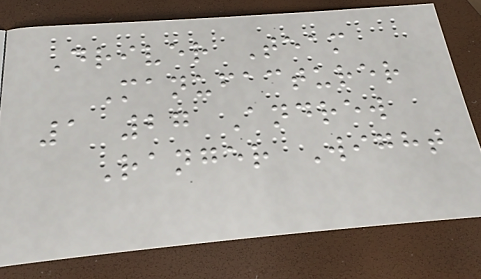Driver Team
Manufacturer
1 27 Andrew
Ranger Wight
